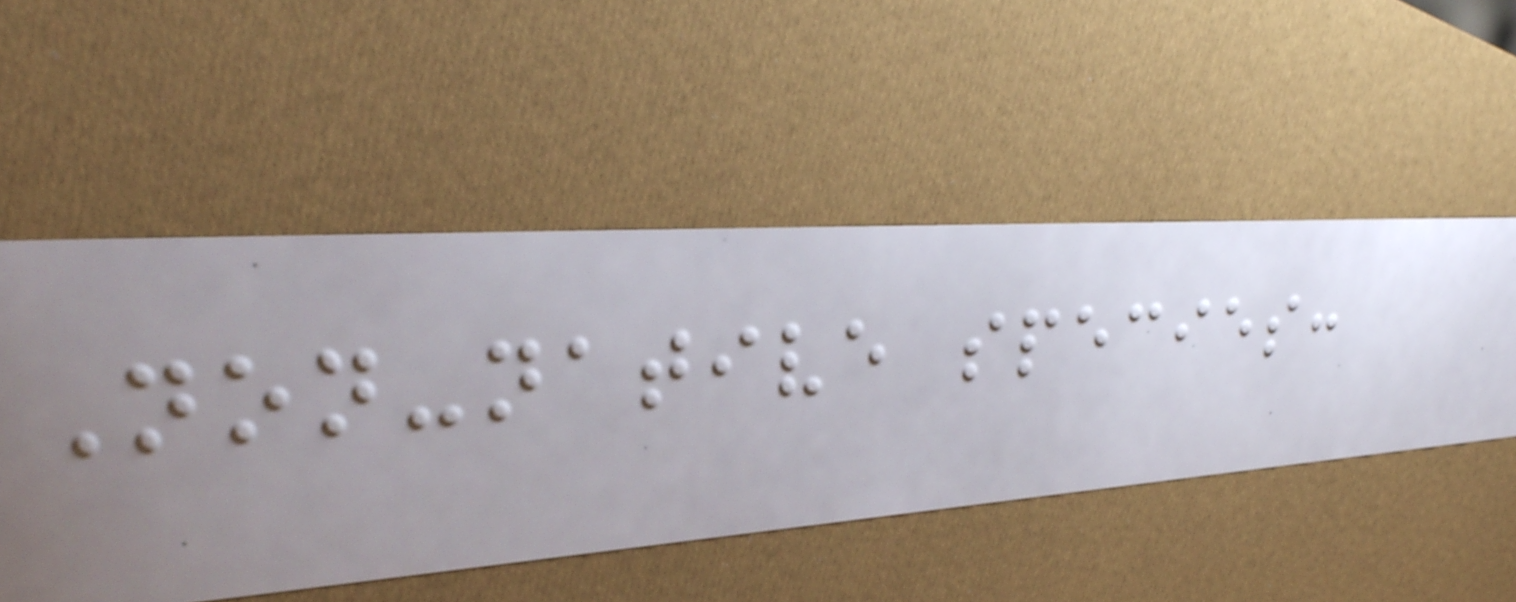Non-native species:
